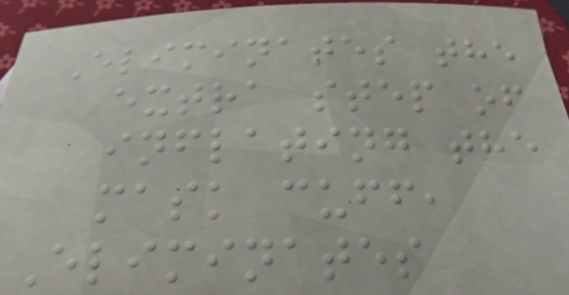Eliminates the
extra step of
inflating the
mask cuff,
Eliminates
